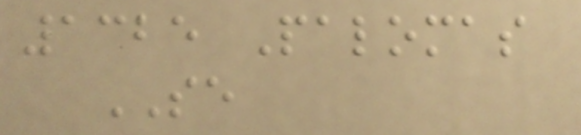1325 Palomas
SE
